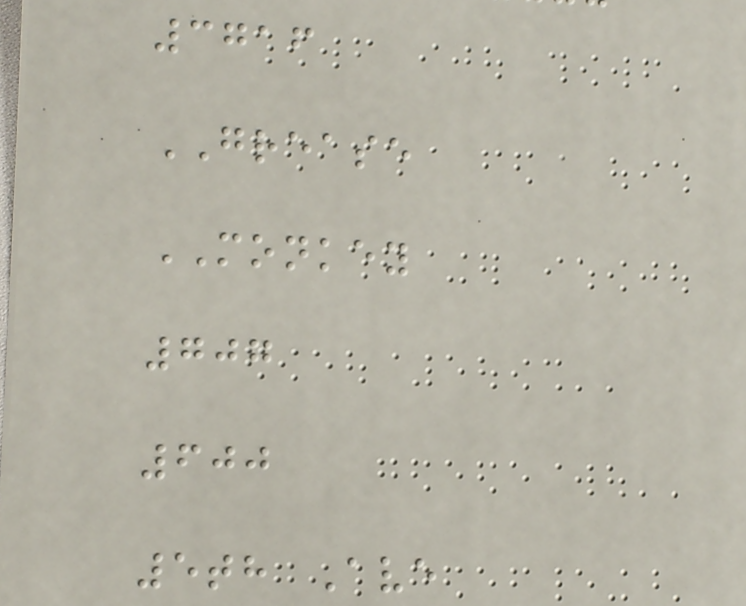3716
GREASE
MONKEY
707
600
5th Ave
